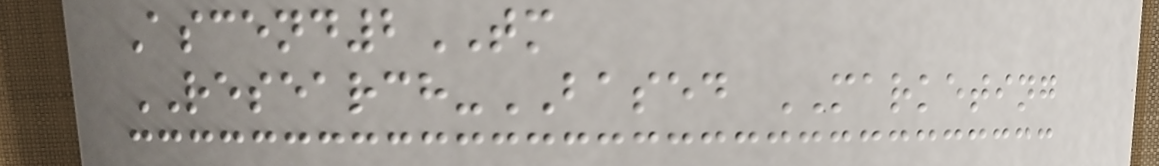Ascend2TM
RESEARCH-BASED MARKETING
